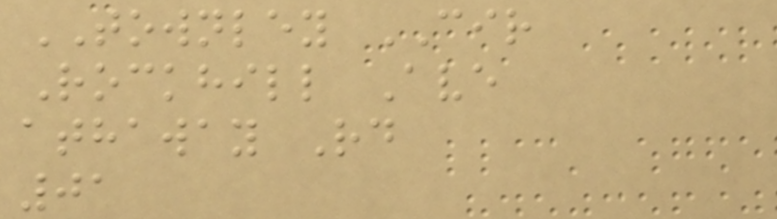TOWNLEY CIR
Rockhill Ave
athaway Rd
01
